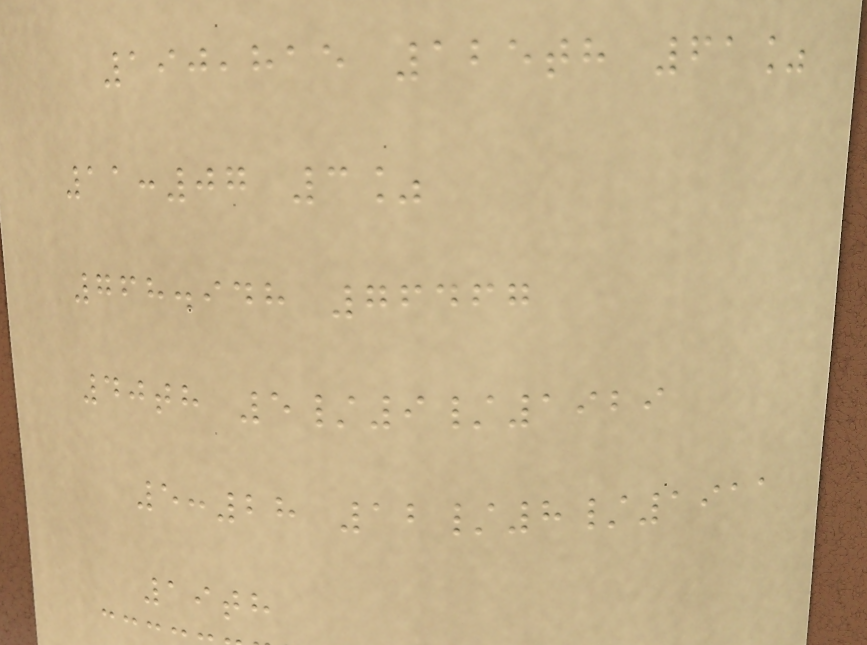190,815 125th 61%
11:07 3%
768.948 76467
40th 5/9/1929
5:28 12/8/1911
19th
